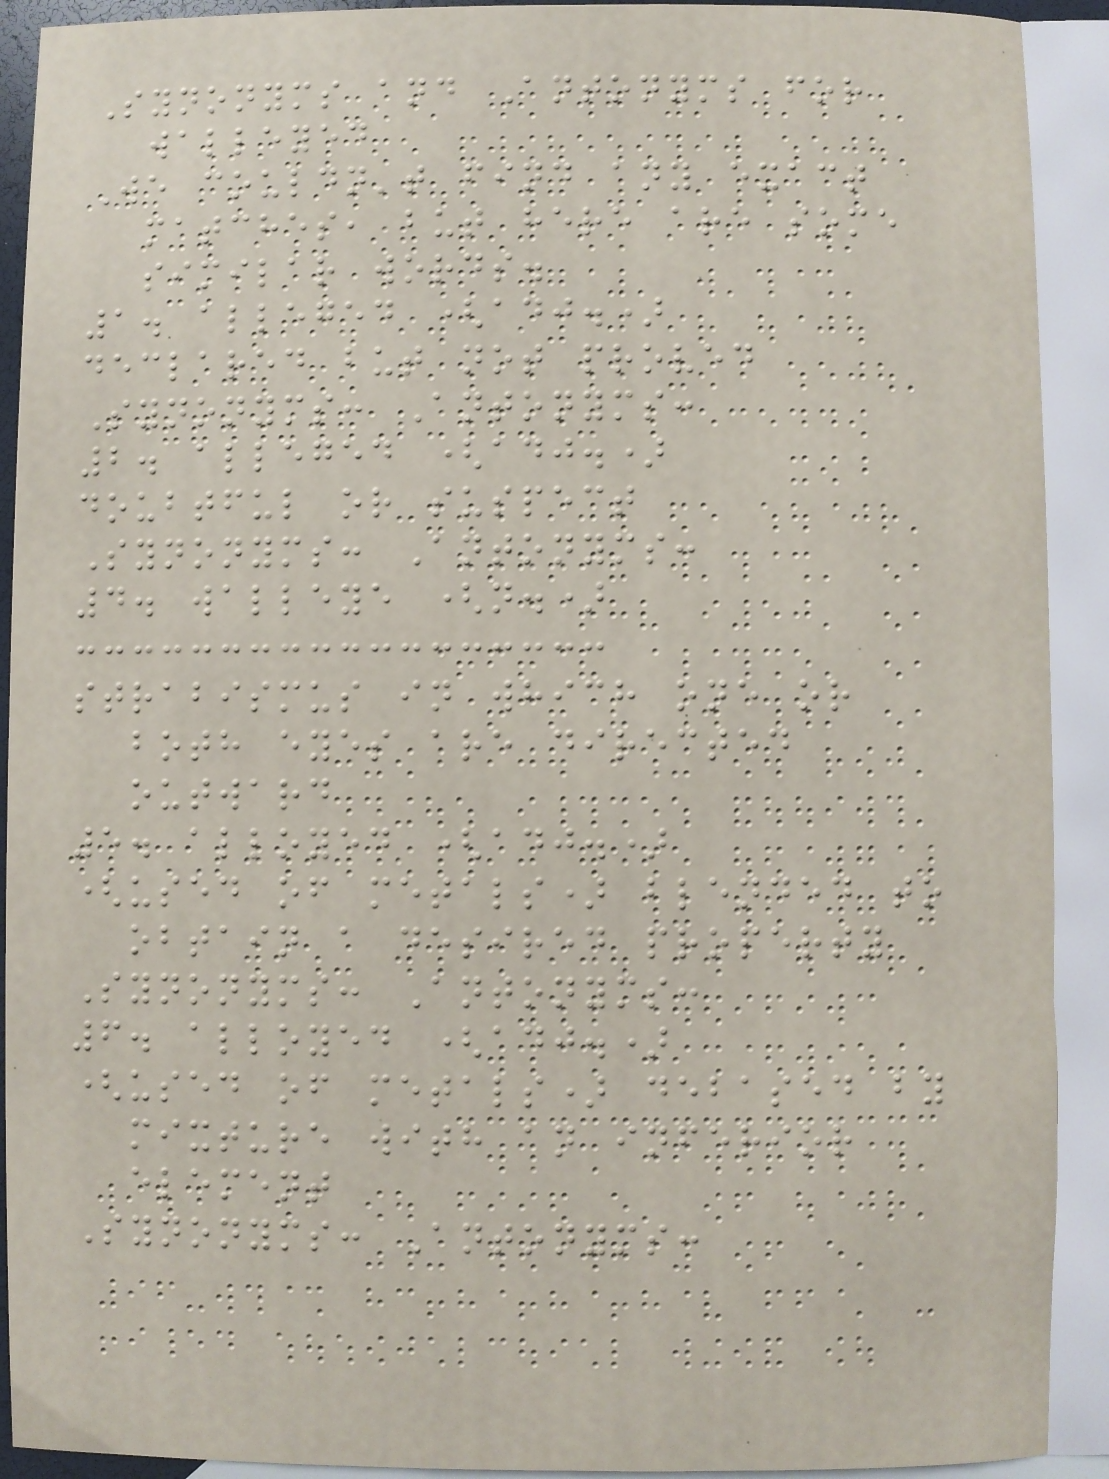Synonyms and Antonyms for
walleyed
We couldn't find any exact
matches, but here are some
similar words.
1. alleged (adj.)
declared but not proved
Synonyms: Antonyms:
2. alleged (adj.)
doubtful or suspect
Synonyms: Antonyms:
4. walleye (n.)
strabismus in which one or
both eyes are directed
outward
5. alloyed (adj.)
(used of metals) blended to
obtain a desired property
Synonyms: Antonyms:
6. alloyed (adj.)
(used of metals) debased by
mixture with an inferior
element
Synonyms: Antonyms:
